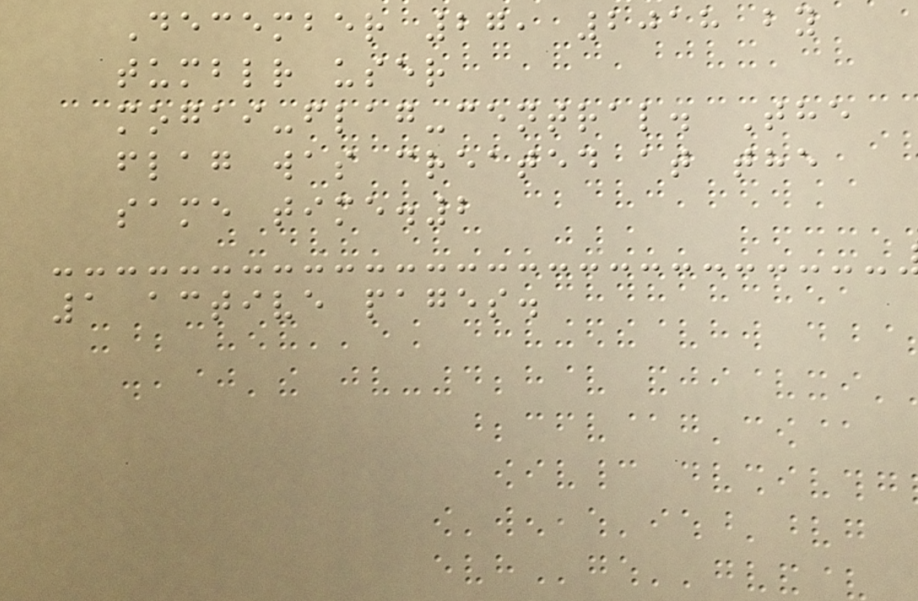December 27, 2018 by
tumblr user
mogai-flag-central. The
flag was created at the
same time.2
1 active pages.
